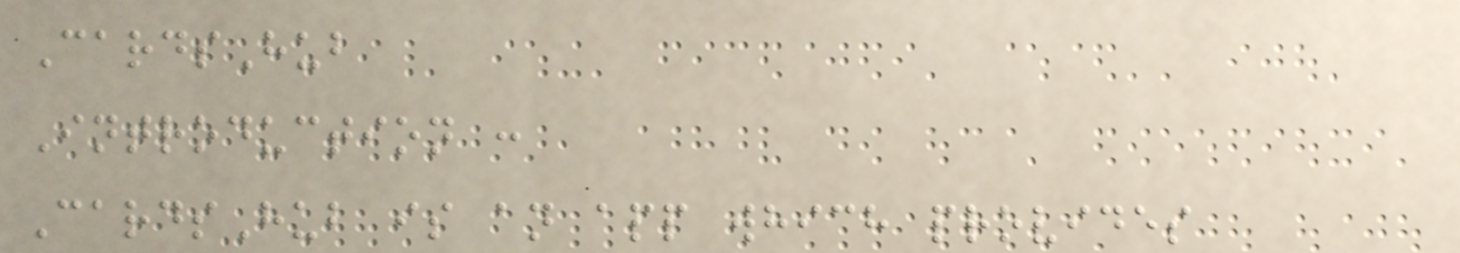CardsHub
Introduction :
CardsHub is an app which provides
